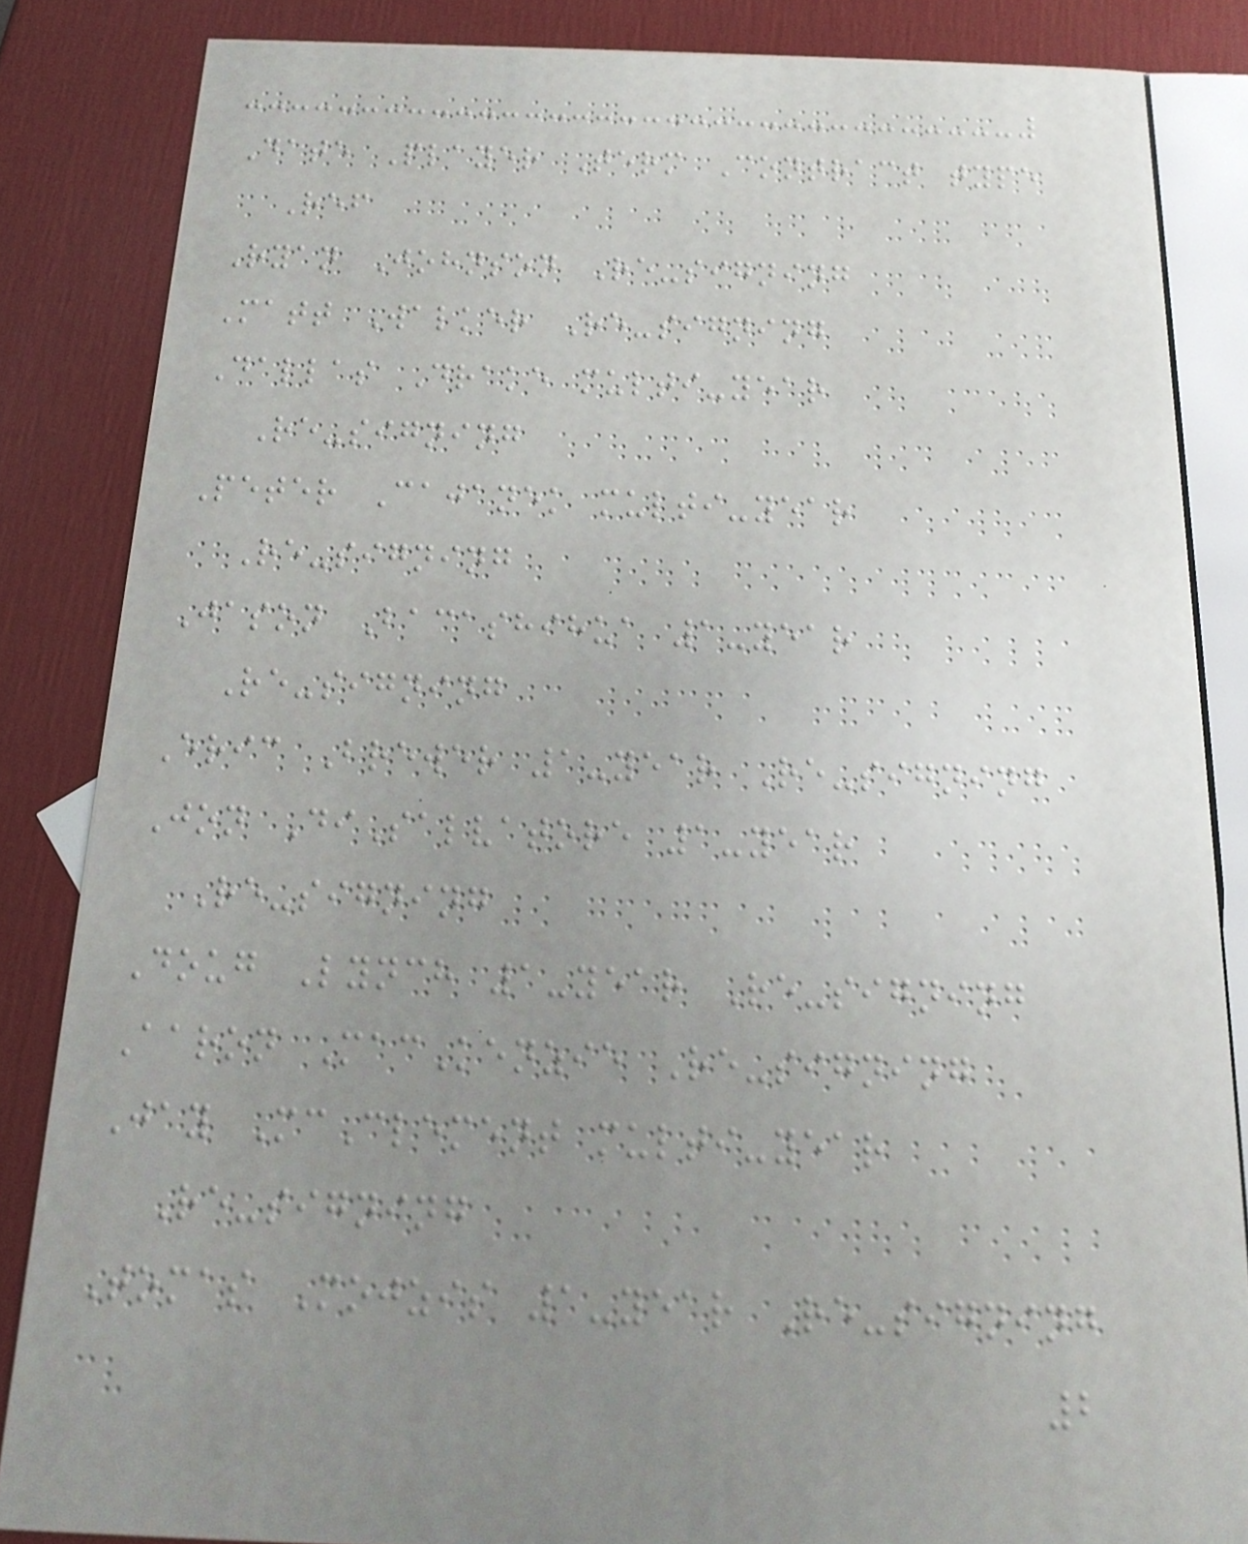Date Player Term Contract type
Ref
Ryan Johnson Re-signing
Matt Walker Re-signing
Dallas Drake multi-year
Re-signing
Peter Cajanek multi-year
Re-signing
Jason Bacashihua 1-year
Re-signing
Eric Brewer 1-year Re-signing
Jon DiSalvatore 1-year
Re-signing
Doug Lynch 1-year Re-signing
Aaron MacKenzie Re-signing
Jay McClement multi-year
Re-signing
Tomas Mojzis 1-year Re-signing
2
